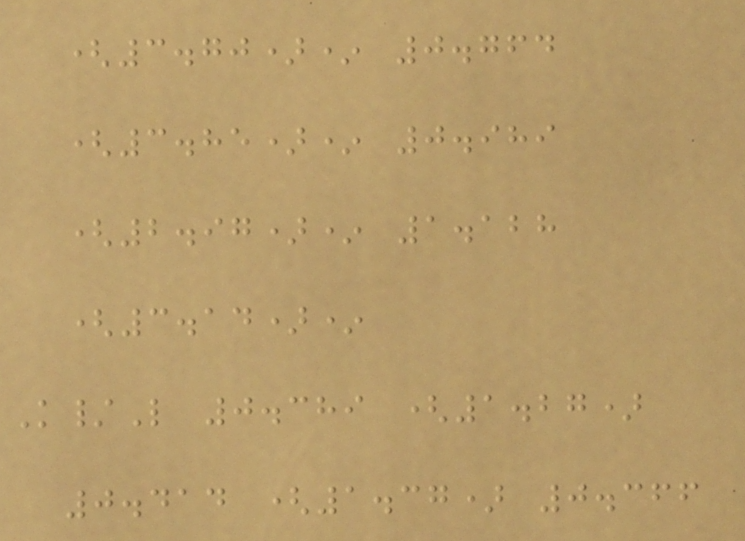(3.70)* 0.764
(3.85)* 0.989
(2.97)* 1.128
(3.14)*
K/L 0.389 (1.27)
0.414 (1.37) 0.366
